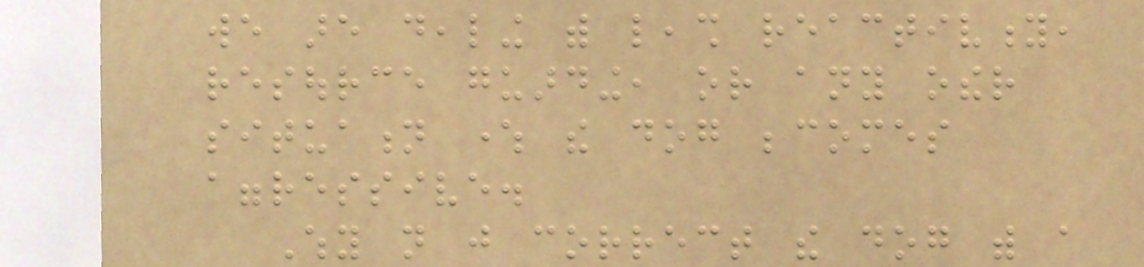we are dealing with leash reactivity,
resource guarding, or any other
situation where the dog becomes
aggressive.
Why not just correct the dog with a
